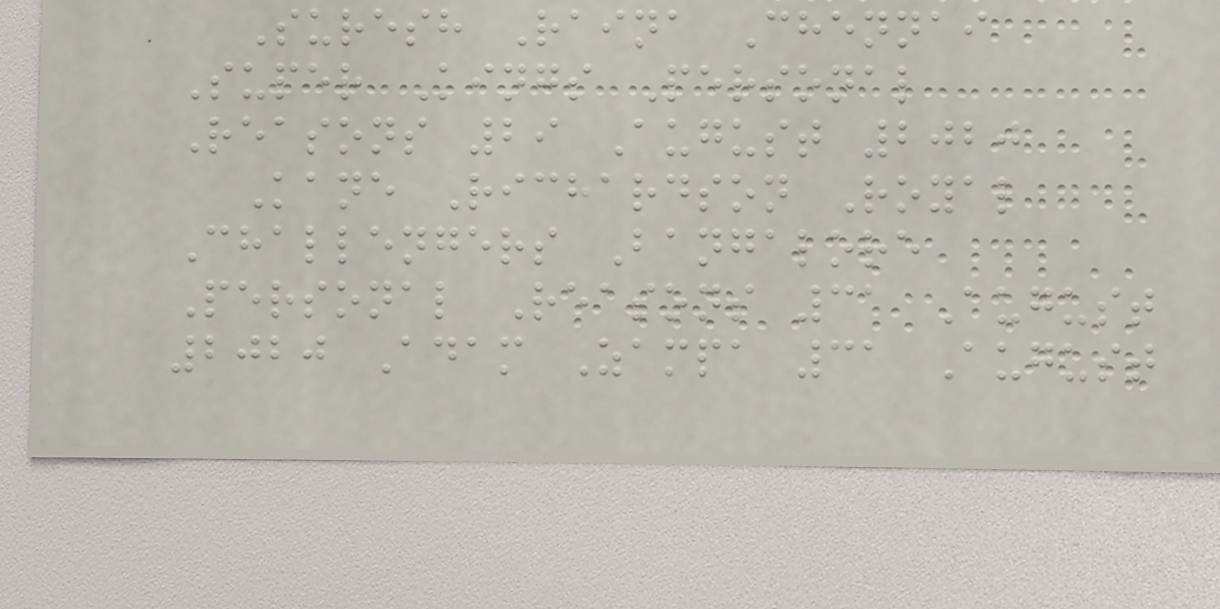Suresh Raina Chennai
Super Kings Personal
Reasons 29 August 2020
Kane Richardson Royal
Challengers Bangalore
Personal Reasons 31 August
2020 Adam Zampa 31 August
